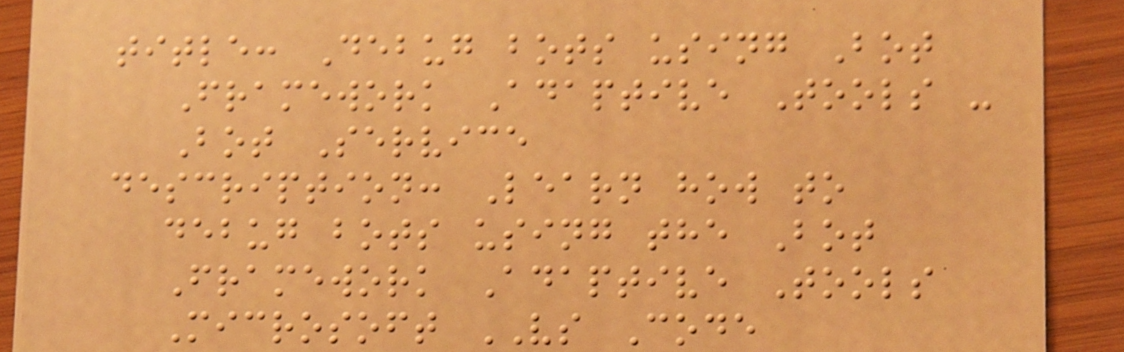title: Debug bots using Bot
Framework Adaptive Tools -
Bot Service
description: Learn how to
debug bots using the Bot
Framework Adaptive Tools
Microsoft VS Code
